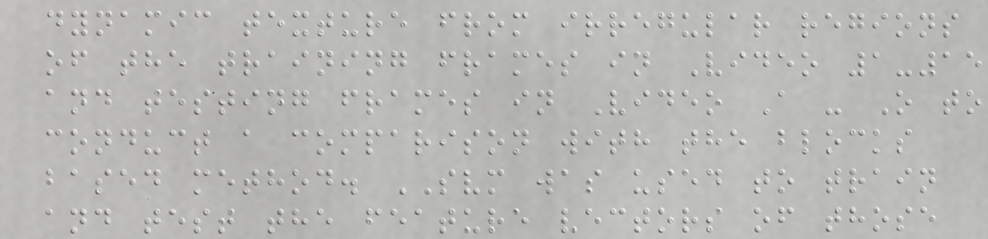dynamic texture from irregular regions
of the training frames in Video 1-15
and testing frames in Video A - O to
conduct a comparison with the blocks
based method. SVM was used to train
and test the feature vectors of those
